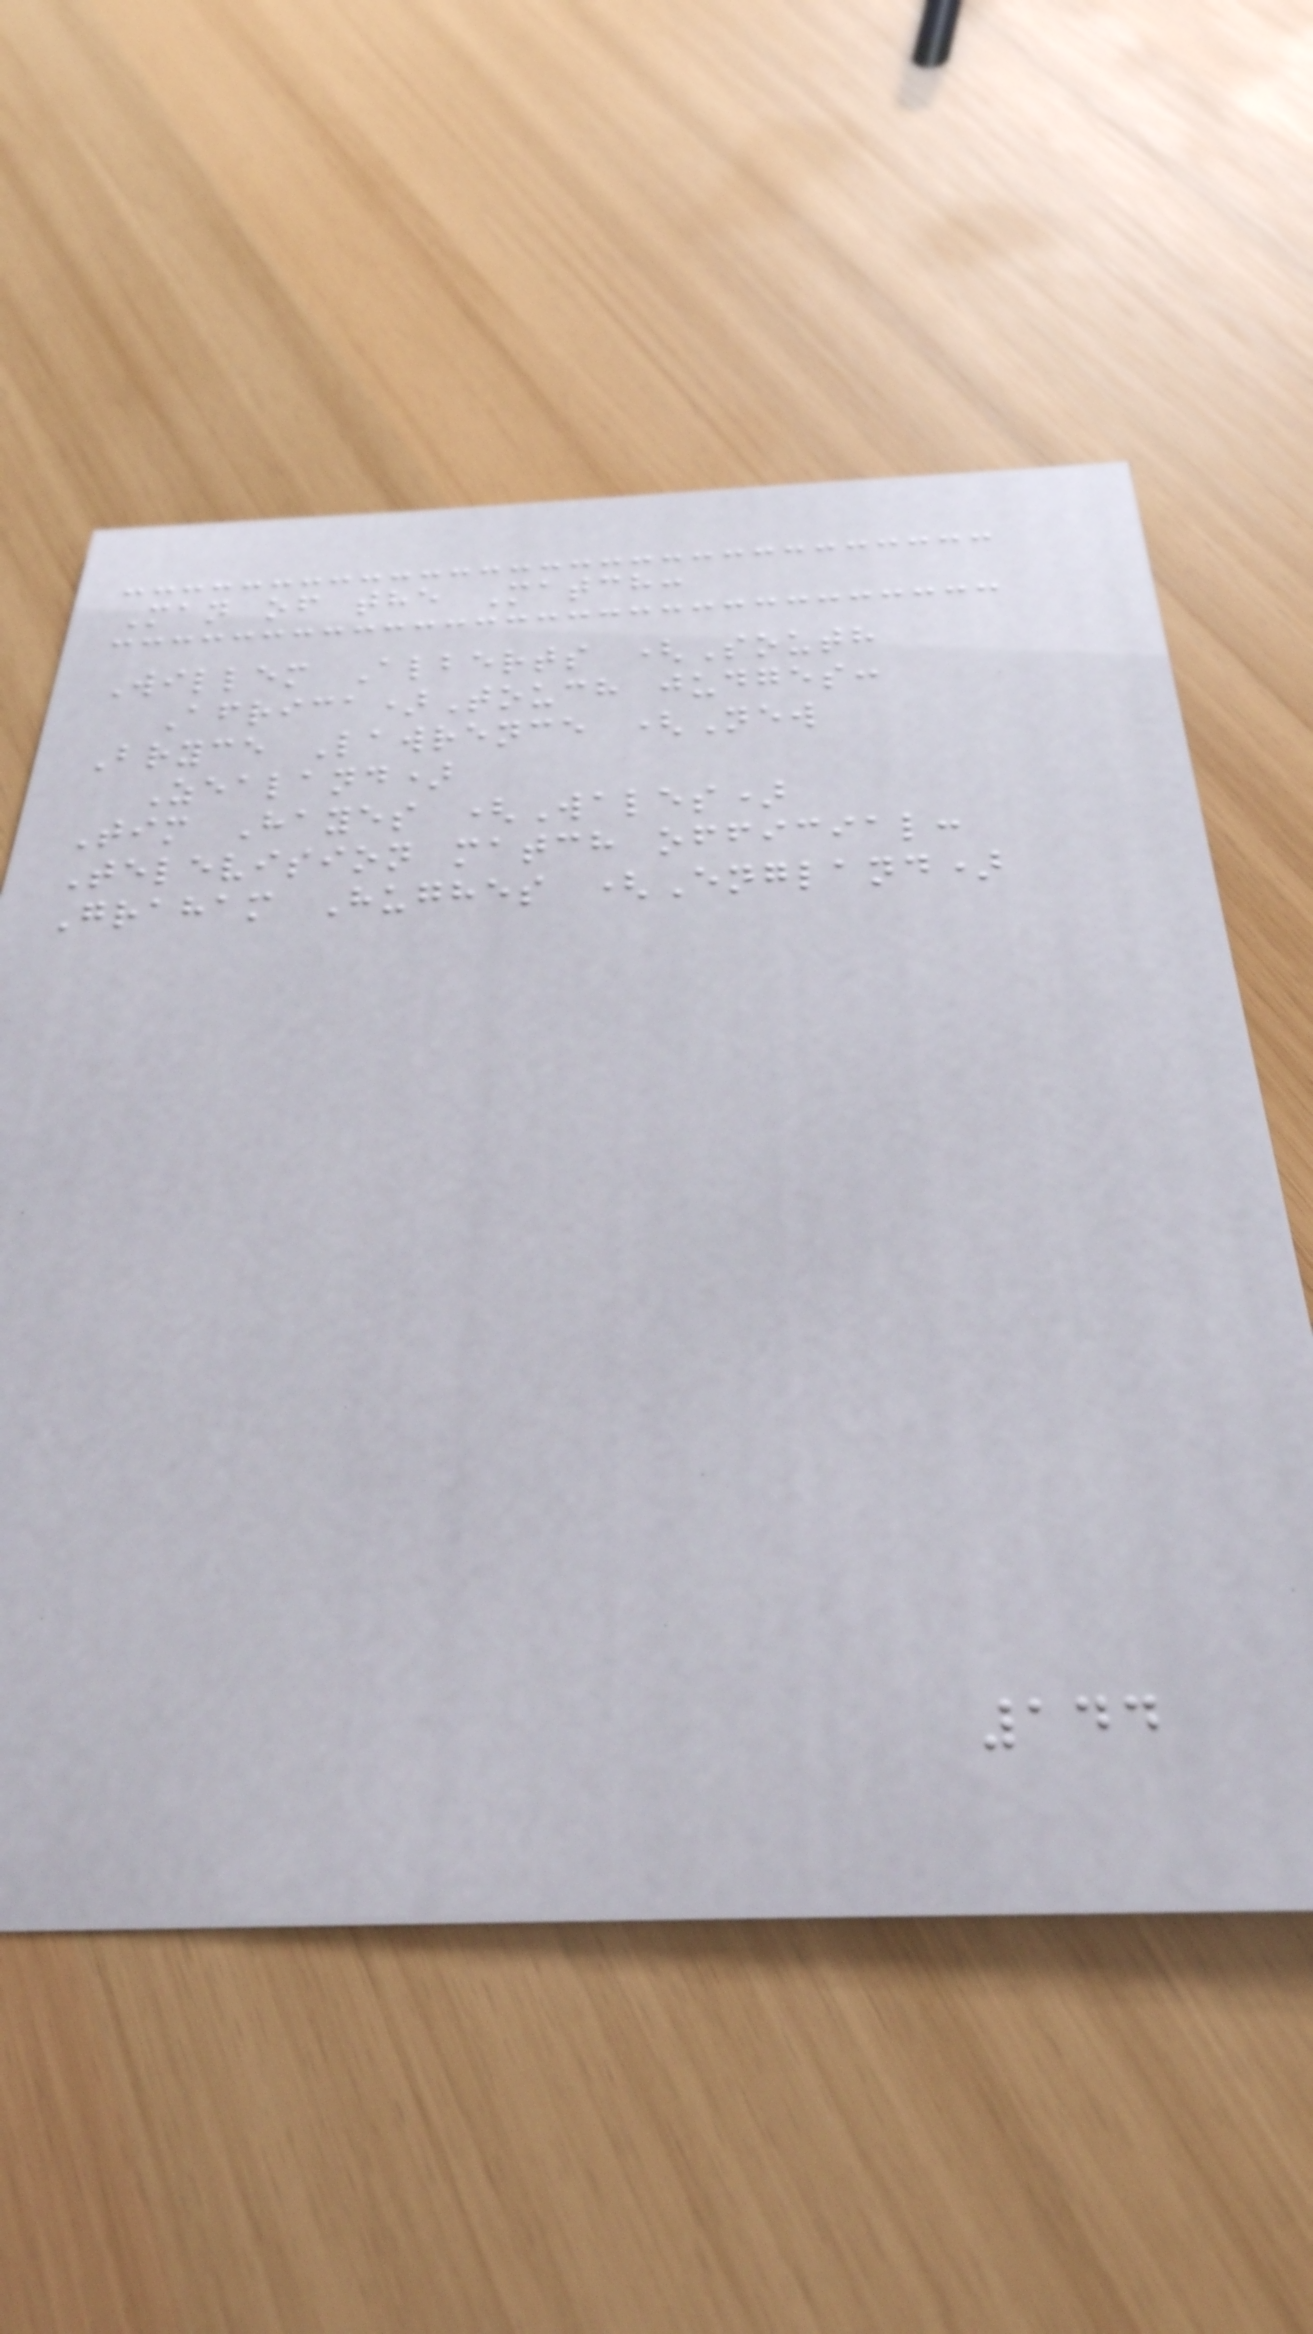Man of the Match:
Willem Alberts (South
Africa)Touch judges:
Bryce Lawrence (New
Zealand)
Tim Hayes (Wales)
Television match official:
Graham Hughes (England)
144
